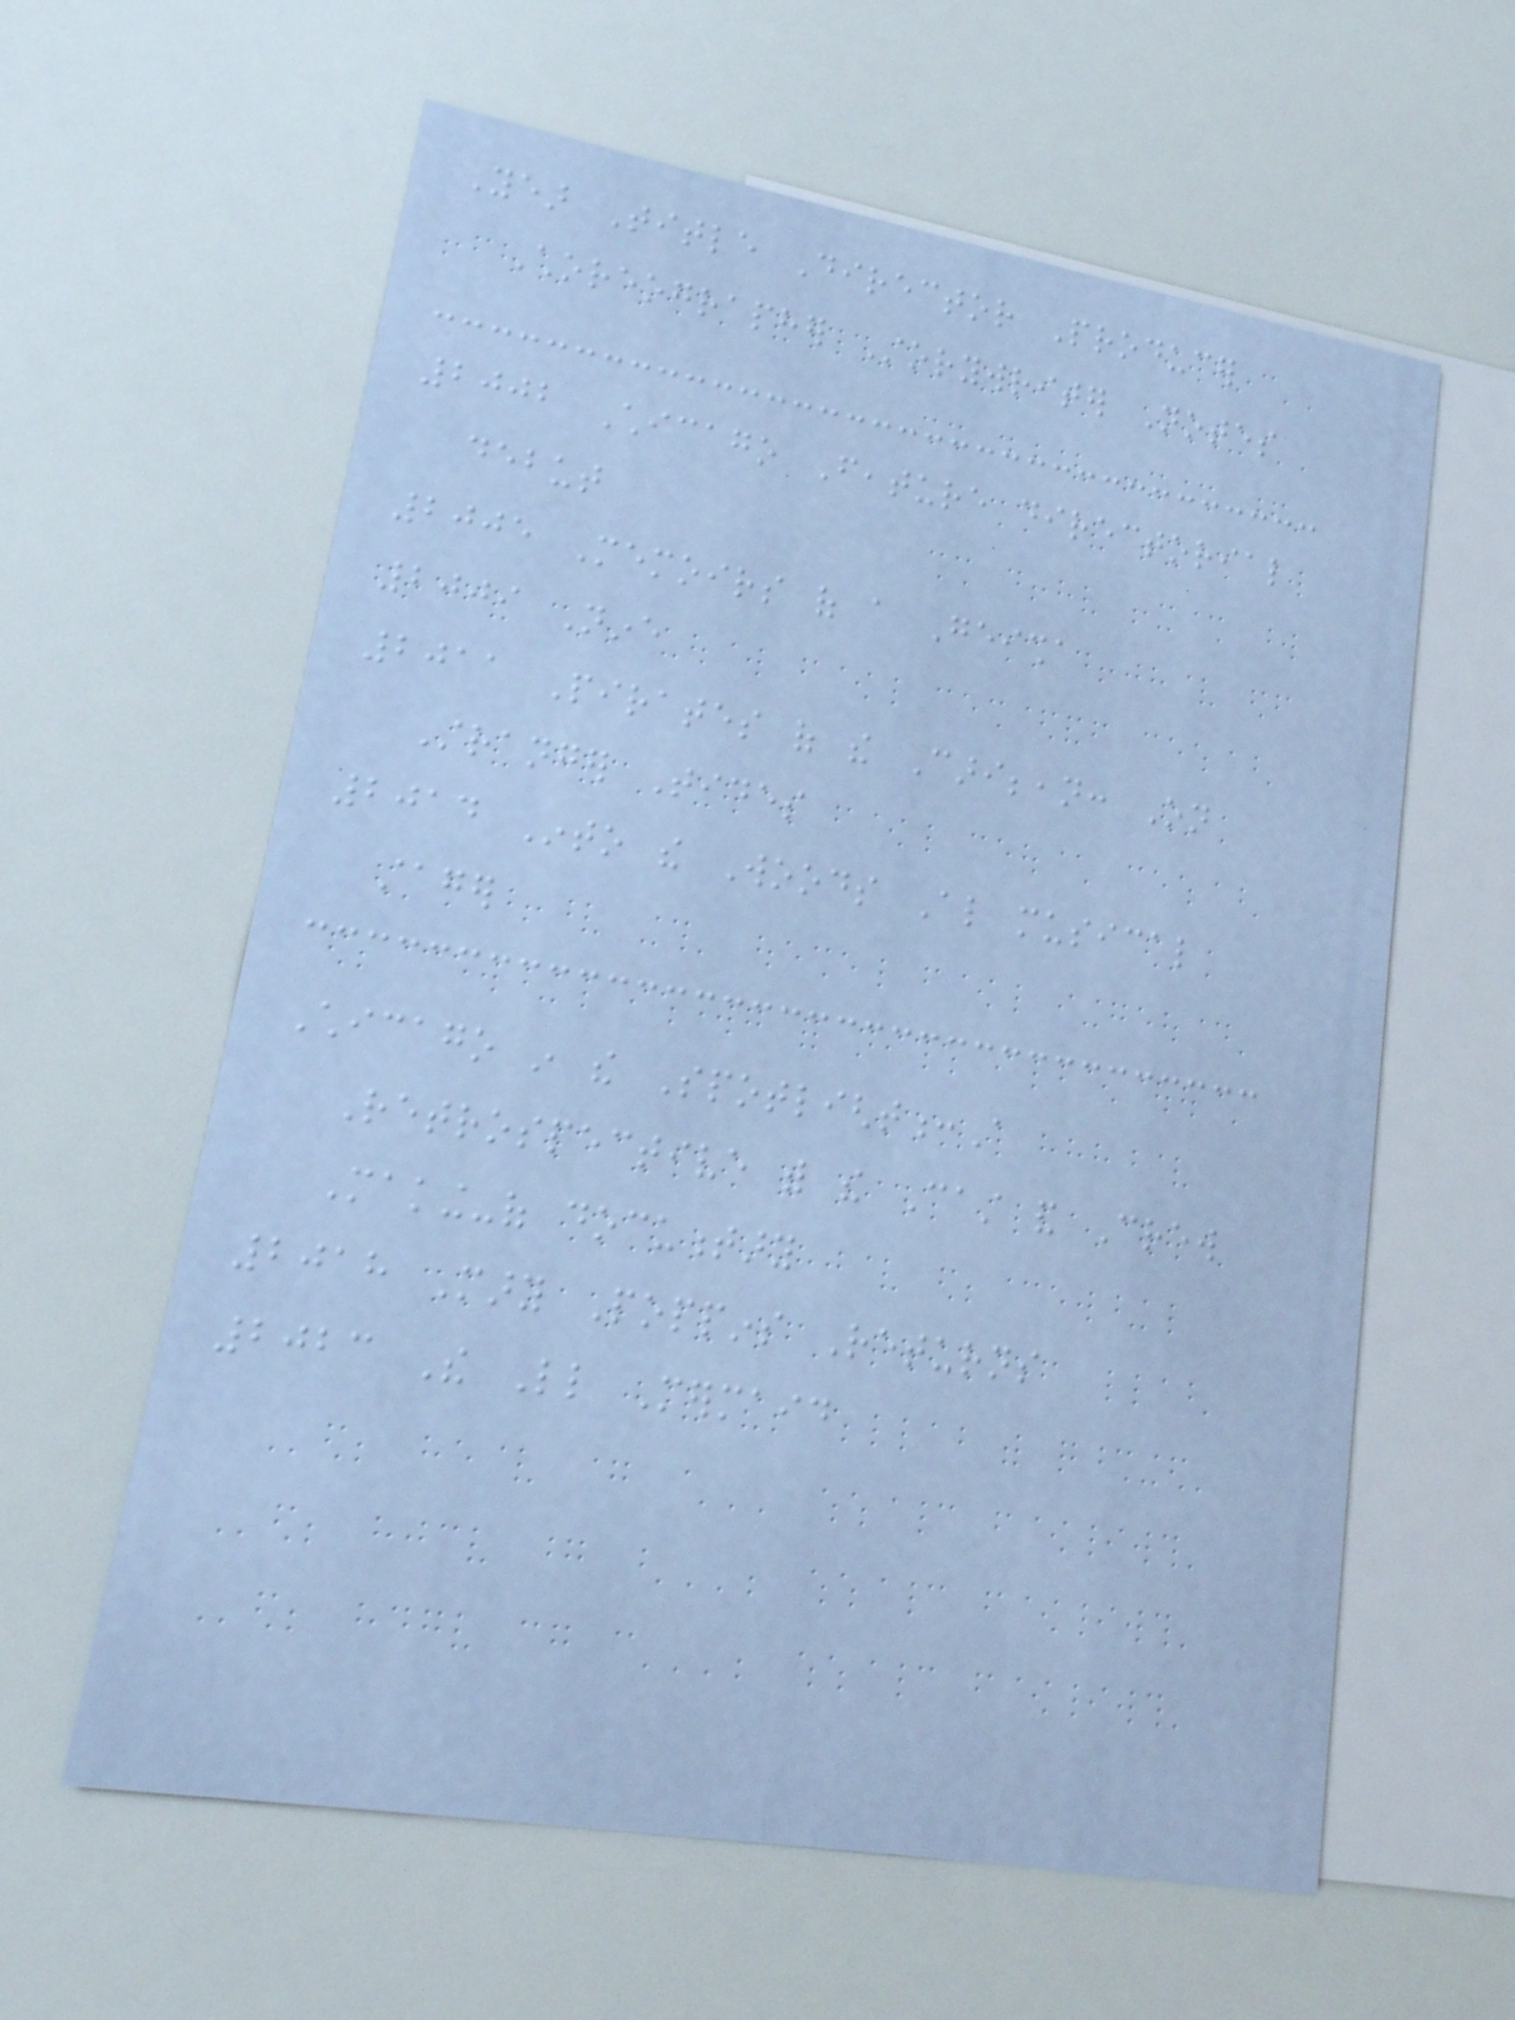Year Title Director Producer
Choreographer Storywriter Notes
2002 Chicago Feature directorial
debut
2005 Memoirs of a Geisha
2009 Nine
2011 Pirates of the Caribbean: On
Stranger Tides
2014 Into the Woods Also musical
stager
Chicago in the Spotlight:A
Retrospective with the Cast and Crew
Making-of documentary
2018 Mary Poppins Returns
2023 The Little Mermaid
